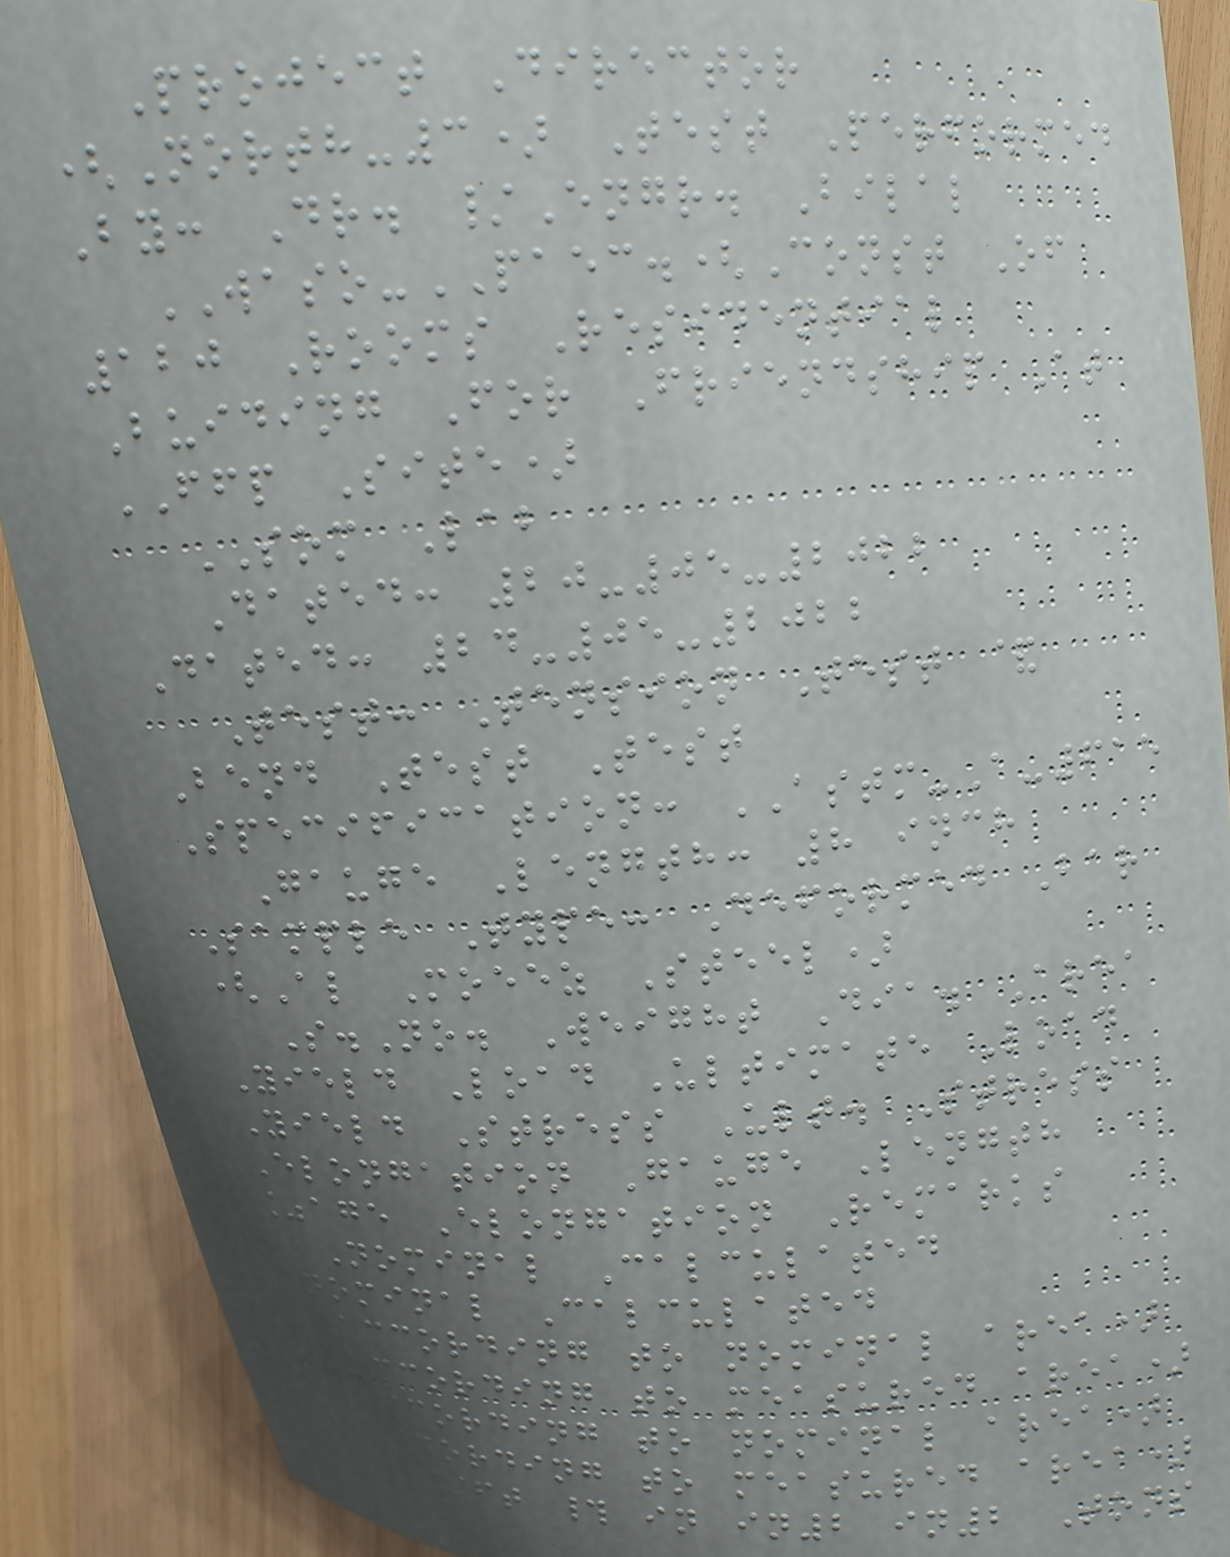Project Director
(North-3) Test Performed
By: Dr. /Engr. Bilal
WASO-PAEC.(Const Of
120 Rooms Residential
Buiding For Friendship At
FFP Site)
SOM Lab
Dated: 20-05-2022
Dated: 24-05-2022
Test: Tension Test &
Bend Test Test
Specification: ASTM-A-615
Gauge Length: 8 inch
Sample Type: Deformed Bar
(Al Moeez Steel)
S.No. Weight Dia. Area
Yield Load Ultimate Load
Yield Stress Ult. Stress
Elongation Gauge Length
%age Elongation Remarks
Nominal Calculated
Nominal Calculated
(according to nominal area)
(according to measured area)
(according to nominal area)
(according to measured area)
lb/ft # in in2 in2 Tons
